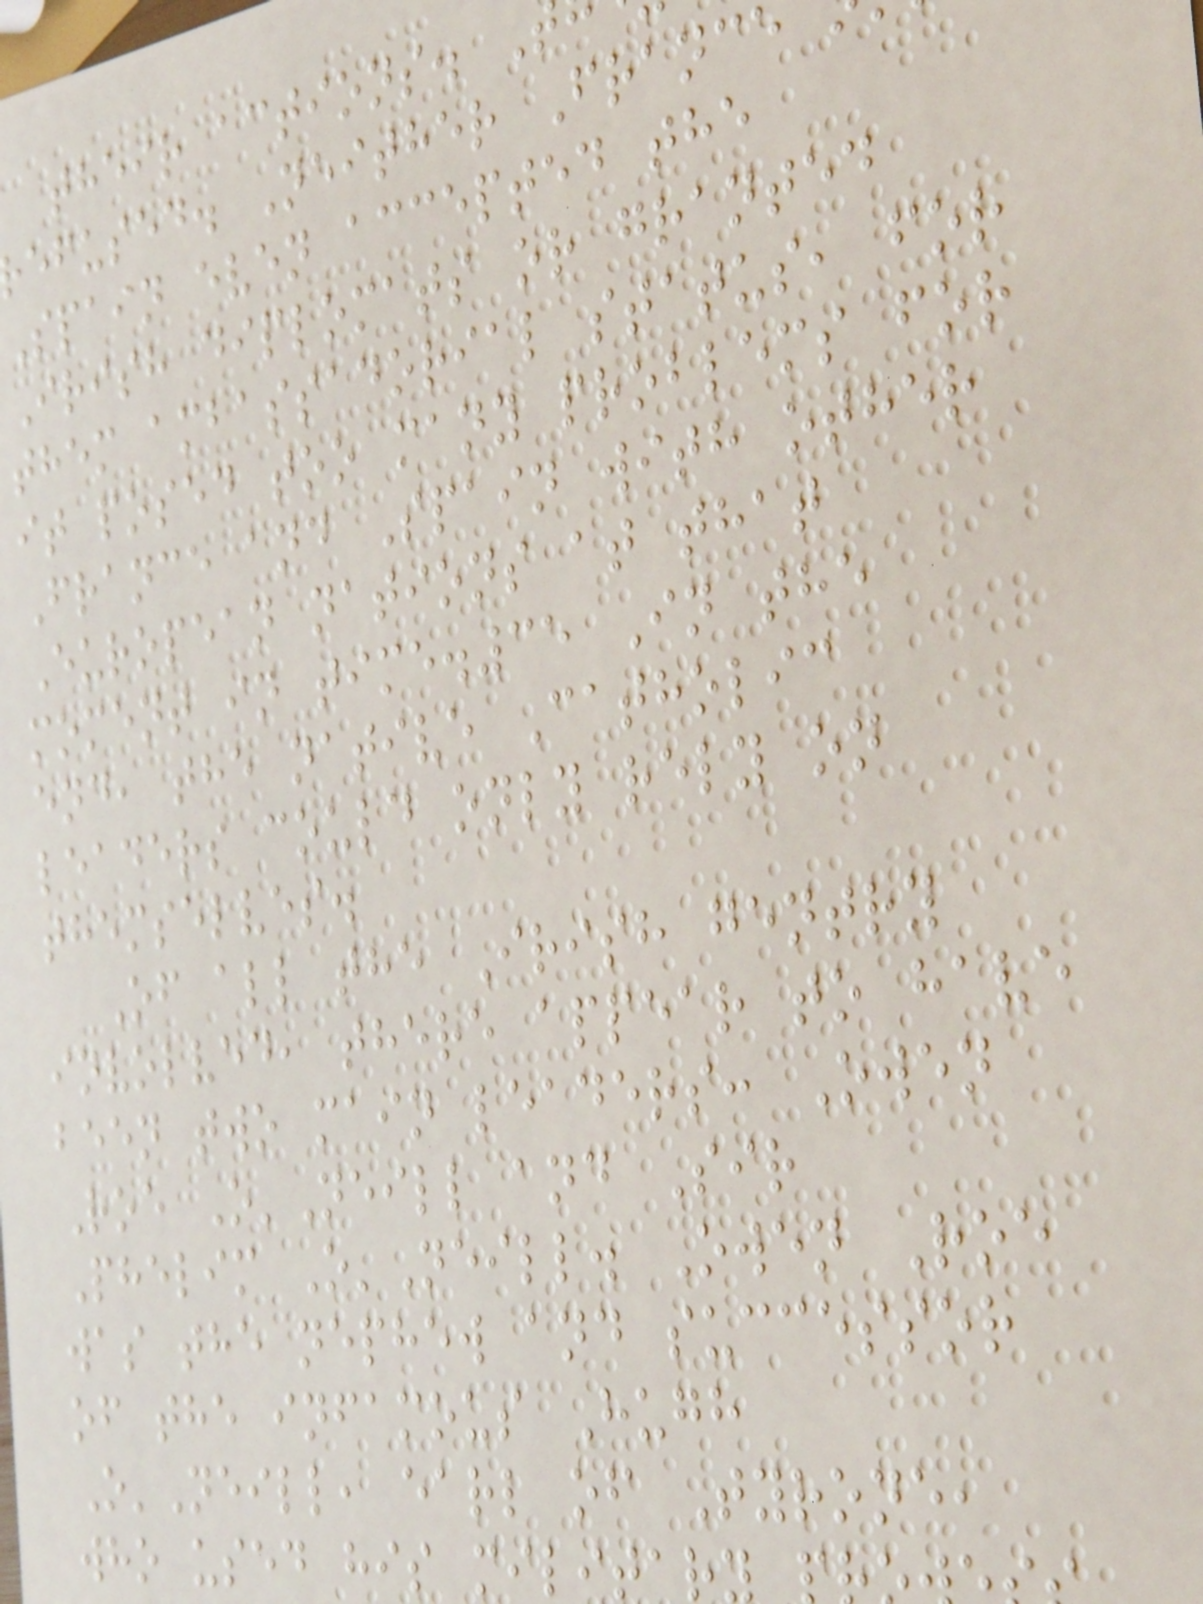their actions.
efused. Neither France
Spain even accepted the
Irish diplomats or granted
them ambassadorial status, for
it posed too many problems for
France and Spain with other
European nations at that
moment in time.35 In the
end, the native Catholic
leaders could only rely on
themselves.
Of all the Irish gentry
involved, there appear to have
been two main leaders: Owen
Roe O'Neill and Sir
Phelim O'Neill. Owen Roe
was the nephew and successor
of the infamous Hugh
O'Neill, earl of Tyrone,
who used his military
